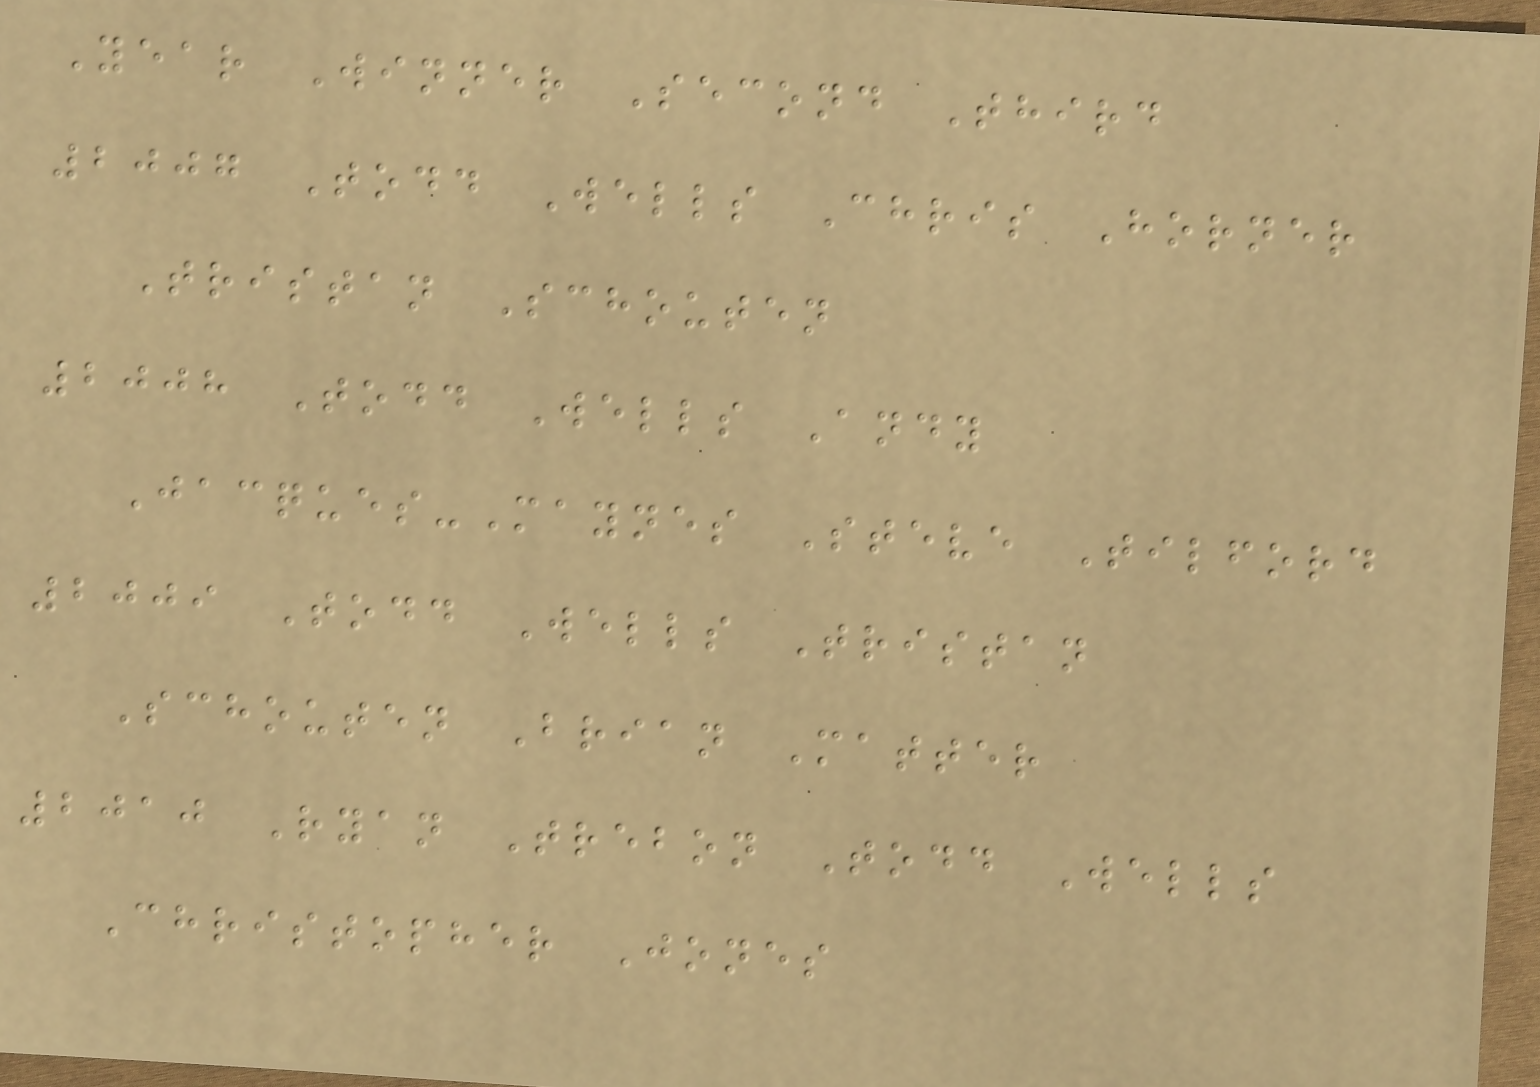Year Winner Second Third
2007 Todd Wells Chris Horner
Tristan Schouten
2008 Todd Wells Andy
Jacques-Maynes Steve Tilford
2009 Todd Wells Tristan
Schouten Brian Matter
2010 Ryan Trebon Todd Wells
Christopher Jones
